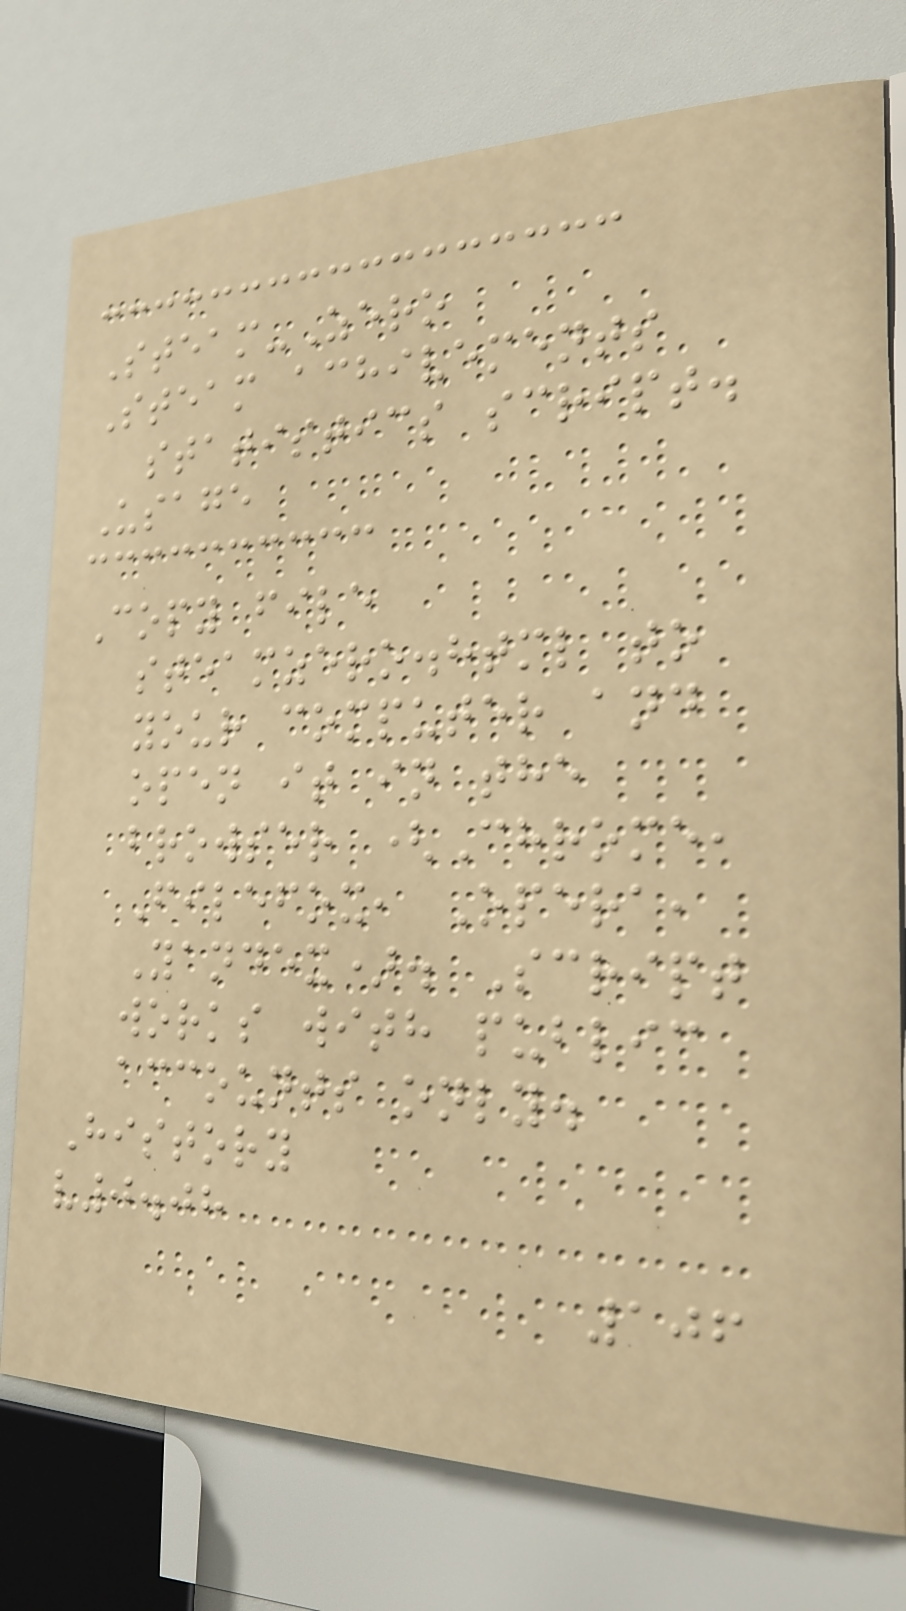Steam-Zero
Steam achivements
statistics script.
Usage
Copy file
steamzero.html to
your computer and
open it in the
browser (Chrome,
Filefox, Opera,
Yandex). Script
works with public
accounts only.
History
v0.08
106
